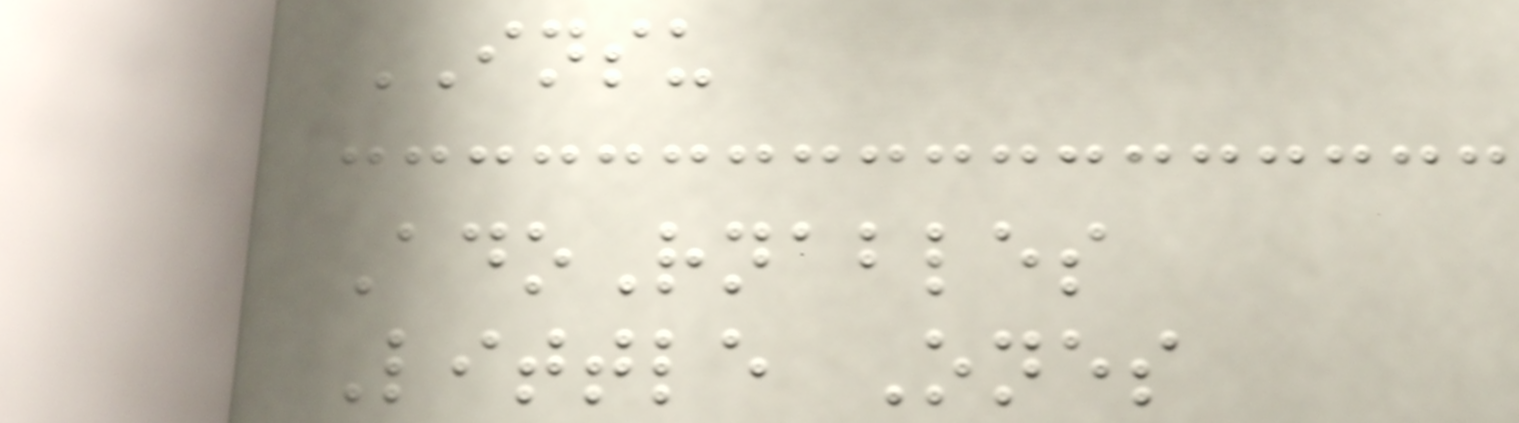INSU
AdoRnables
Little Ones
